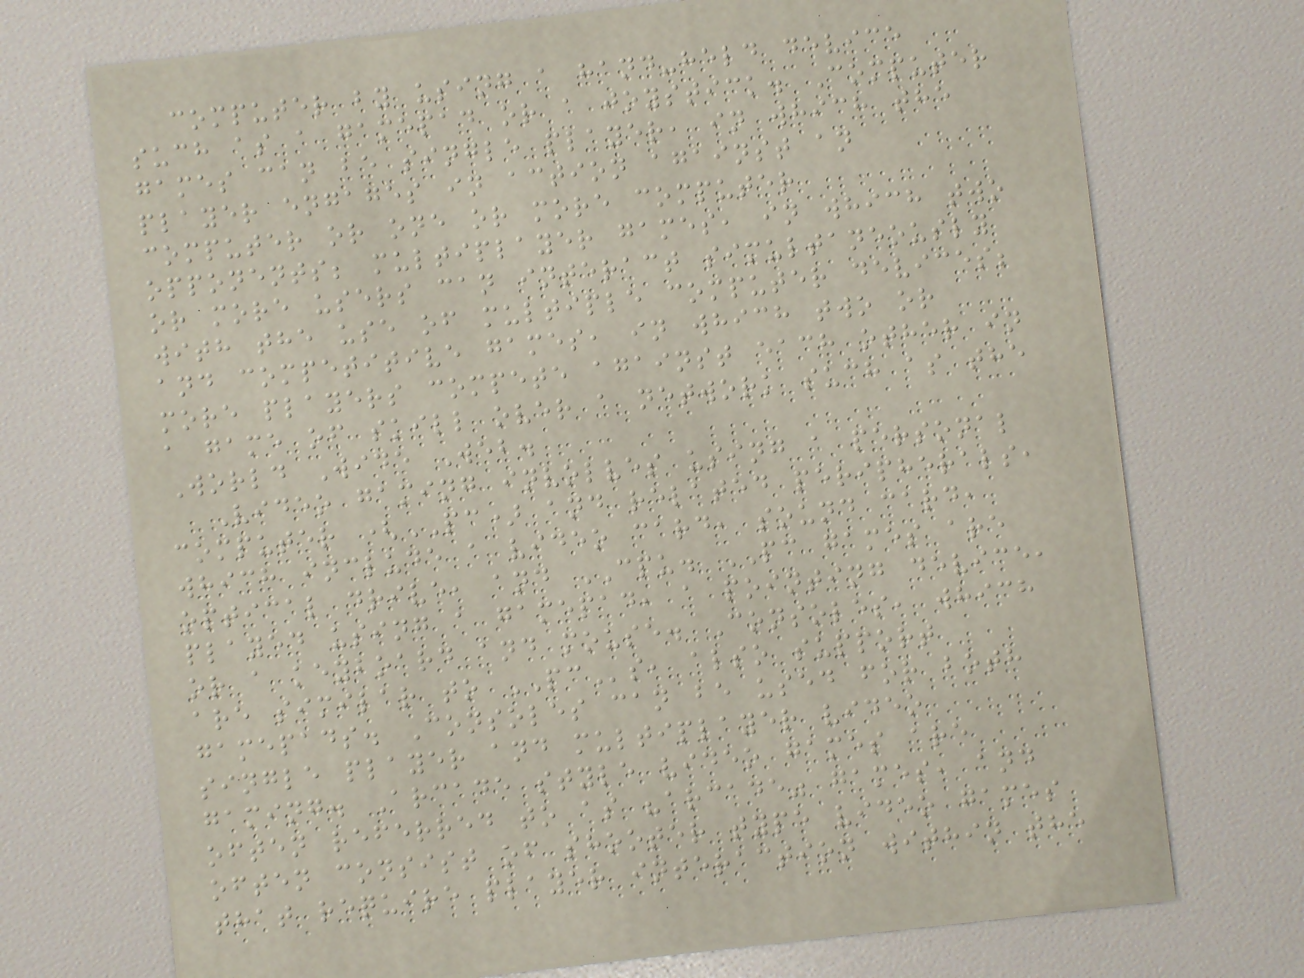computer by using a hand-held device
such as a gamepad or a joystick. Computer
games can be single player, in which the
player engages in action against an
computer or one or more computer
opponents; multiplayer games, in which two
or more users can interact simultaneously
with the use of multiple computer devices;
and competitive games, in which two or
more players compete against each other in
a game of skill over a network such as the
World Wide Web.
Video gaming involves using a personal
computer (PC) and related peripherals,
which include a video card, sound card,
optical drive, and CPU. PC games are
played using a gamepad, a pointing device,
or a keyboard and mouse. Consoles, which
are similar to PCs, also support
gamepads. Consoles can be used for both
single player and multiplayer video
gaming. Arcade style video games are
often referred to as "arcade" games, and
often consist of shooter type video games
that require player interaction within the
